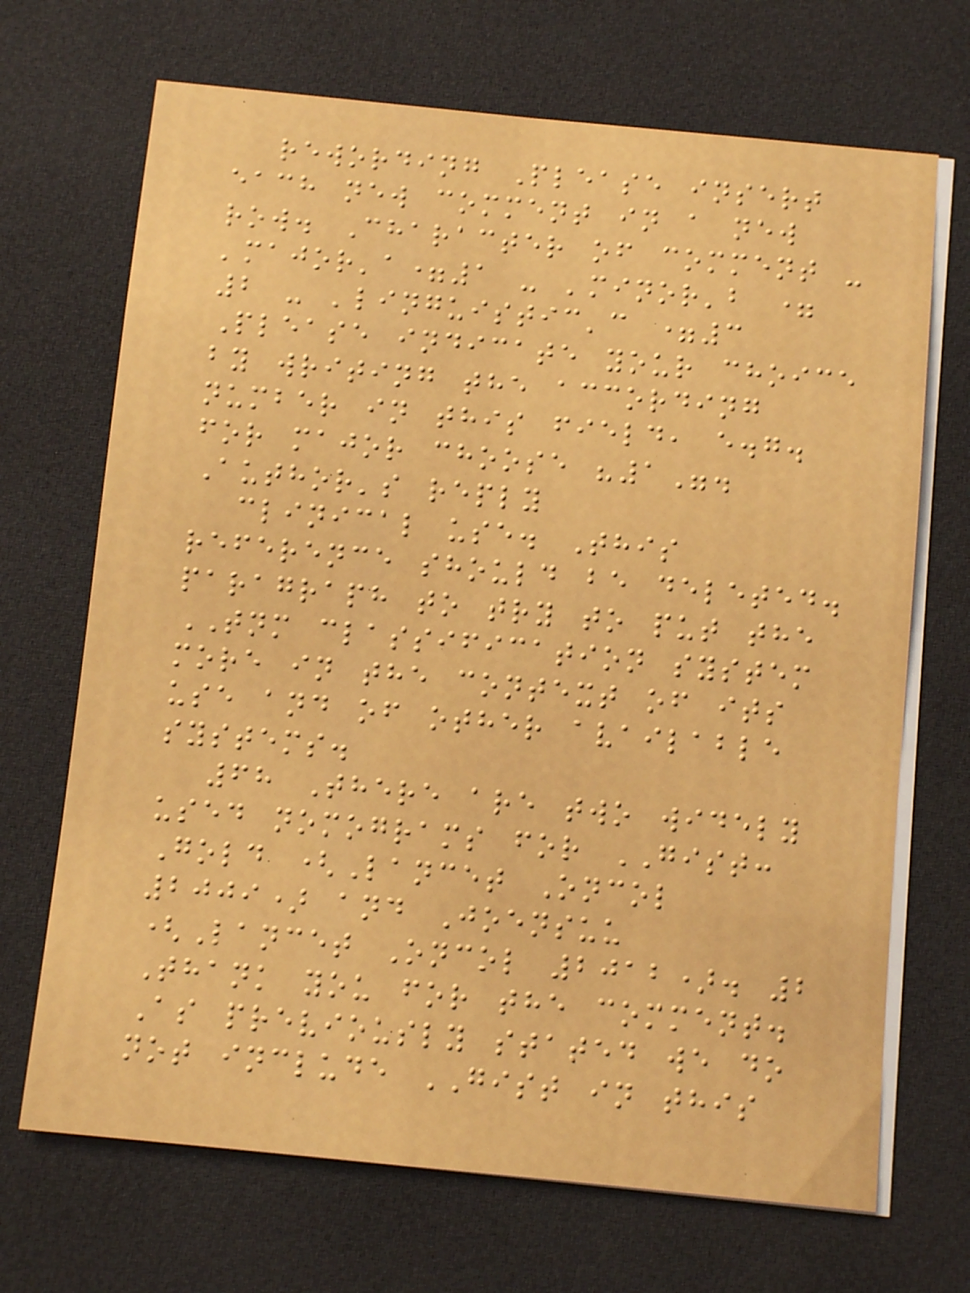rewording Please insert
each new comment in a new
row. Character of comment -
'major'a=1 - 'minor'b =
2 - 'linguistic'c =3
Please indicate your choice
by writing the according
number in this field, e.g.
for major choose "1".
Author's reply
clinical use. This
reference should be deleted.
paragraph to try to put the
TNM classification system
more in the context of its
use and of other available
systems.
68 There are two widely
used nomograms for GIST:
Gold (Lancet Oncol
2009) and Joensuu
(Lancet Oncol 2012). 2
Thank you for the comment.
As previously stated we do
not include GIST in this
